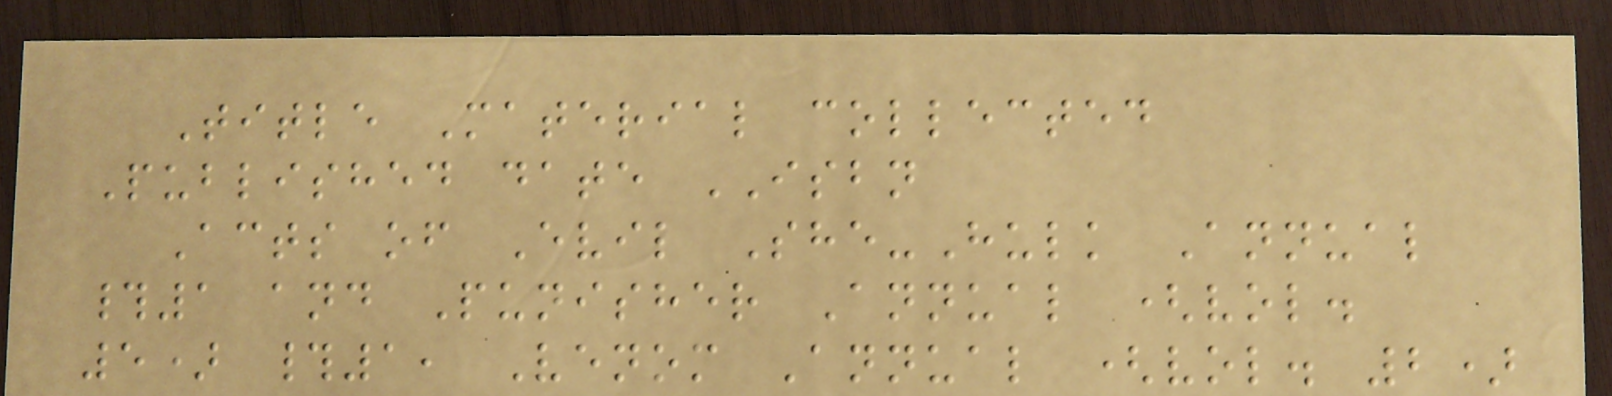Title Material collected
Published date ISBN
Acts of Evil She-Hulk Annual
#1 and Punisher Annual (vol.
5) #1, Venom Annual (vol. 2)
